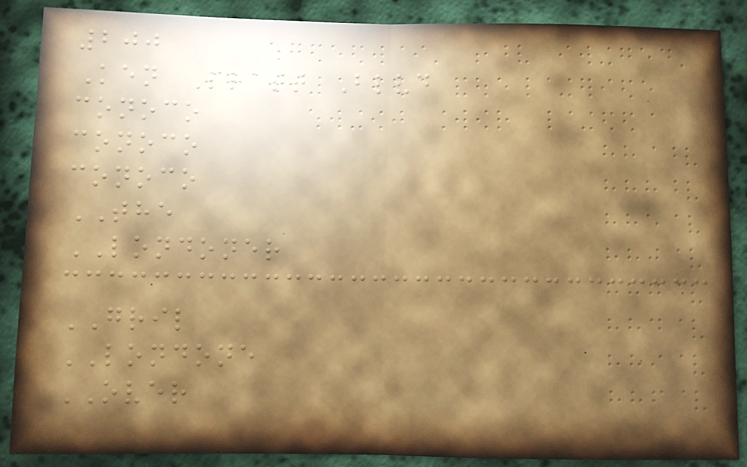200
Ken Pratt Blvd
conoco
conoco
conoco
THE
LONDONER
GRIL
LONDONE
OVER
